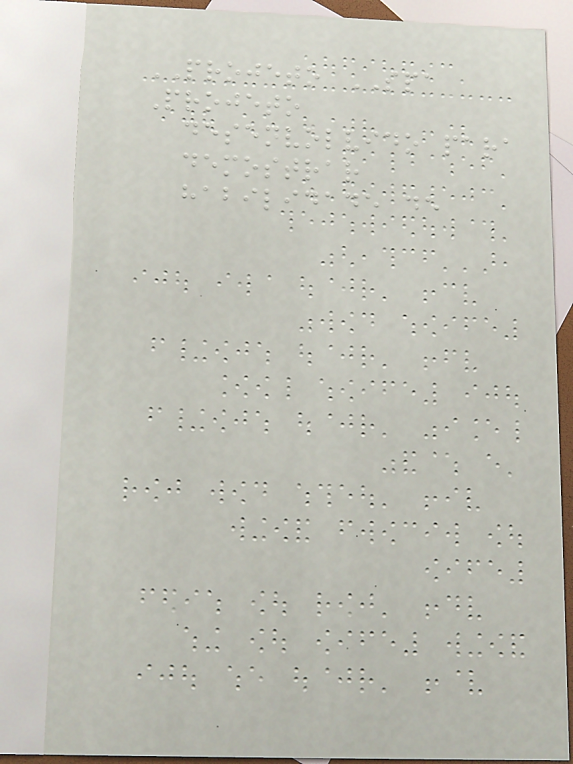PROJETO SPA
Projeto
desenvolvido para
demostrar
habilidade de
